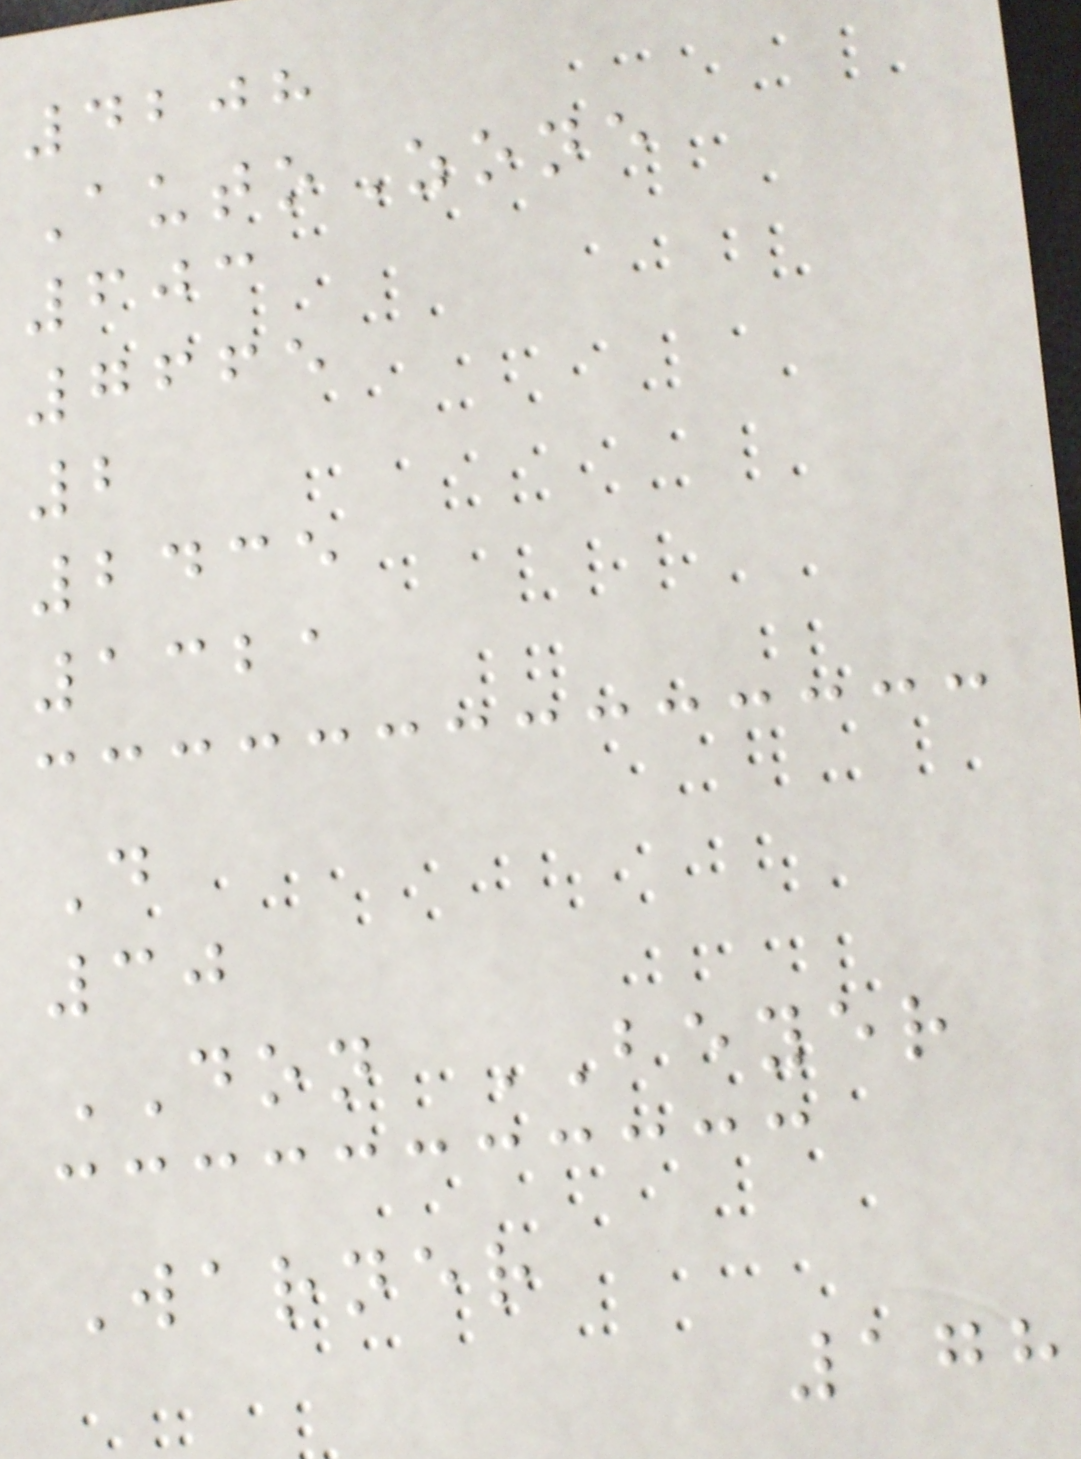4208
AutoZone
603
7665
2
2435
1321
D
30
DON BEYER
Warner
178
